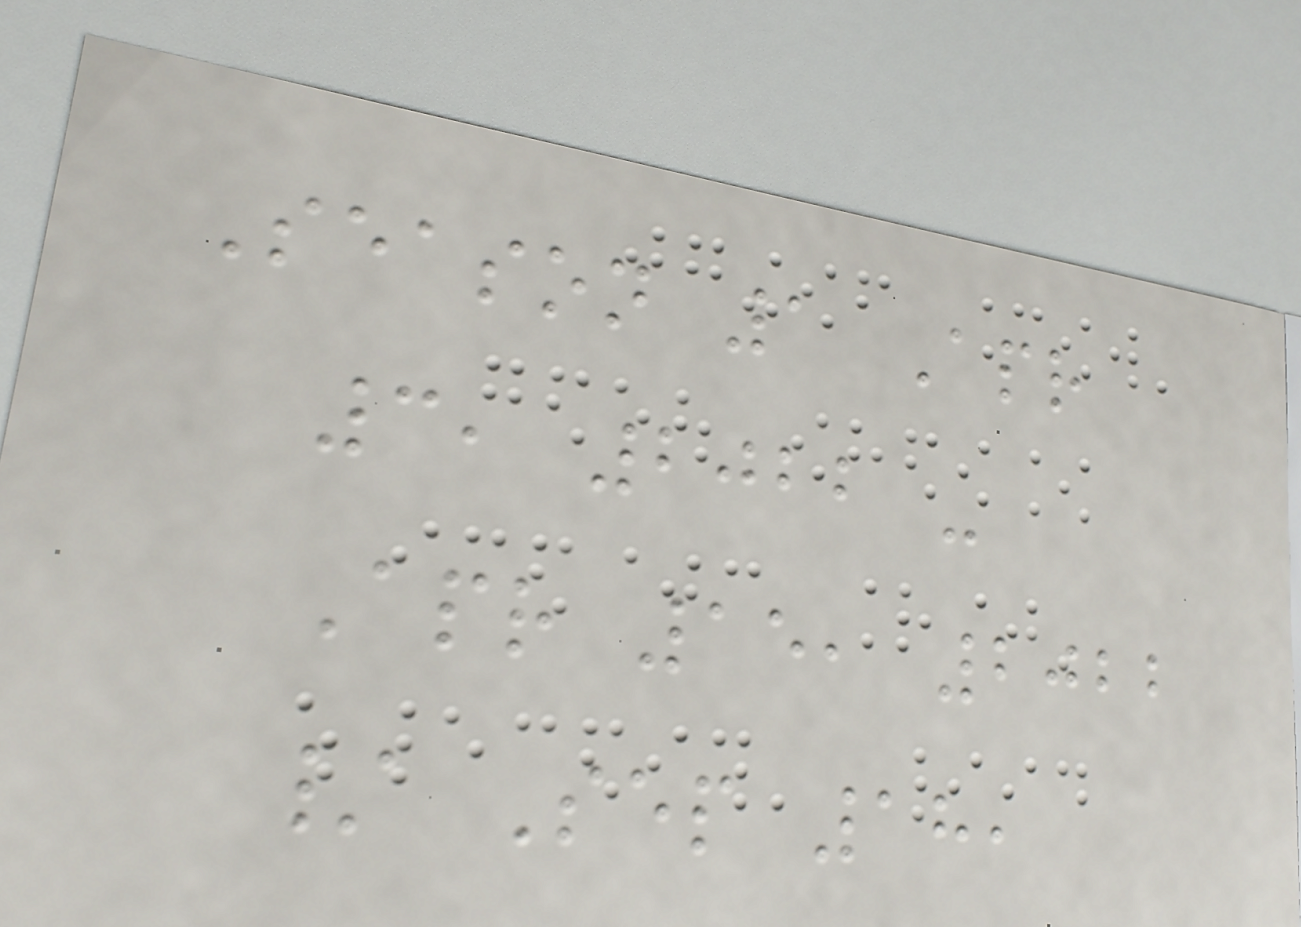Season 1 Apr
3, 2022 -
Apr 15, 2022
/ Sep 18,
